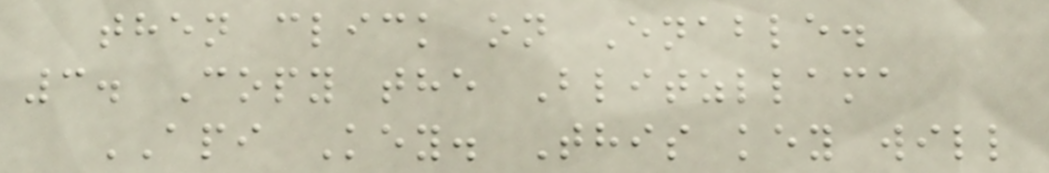then click on Enable.
3. Copy the Blitzllama
API Key. This key will
